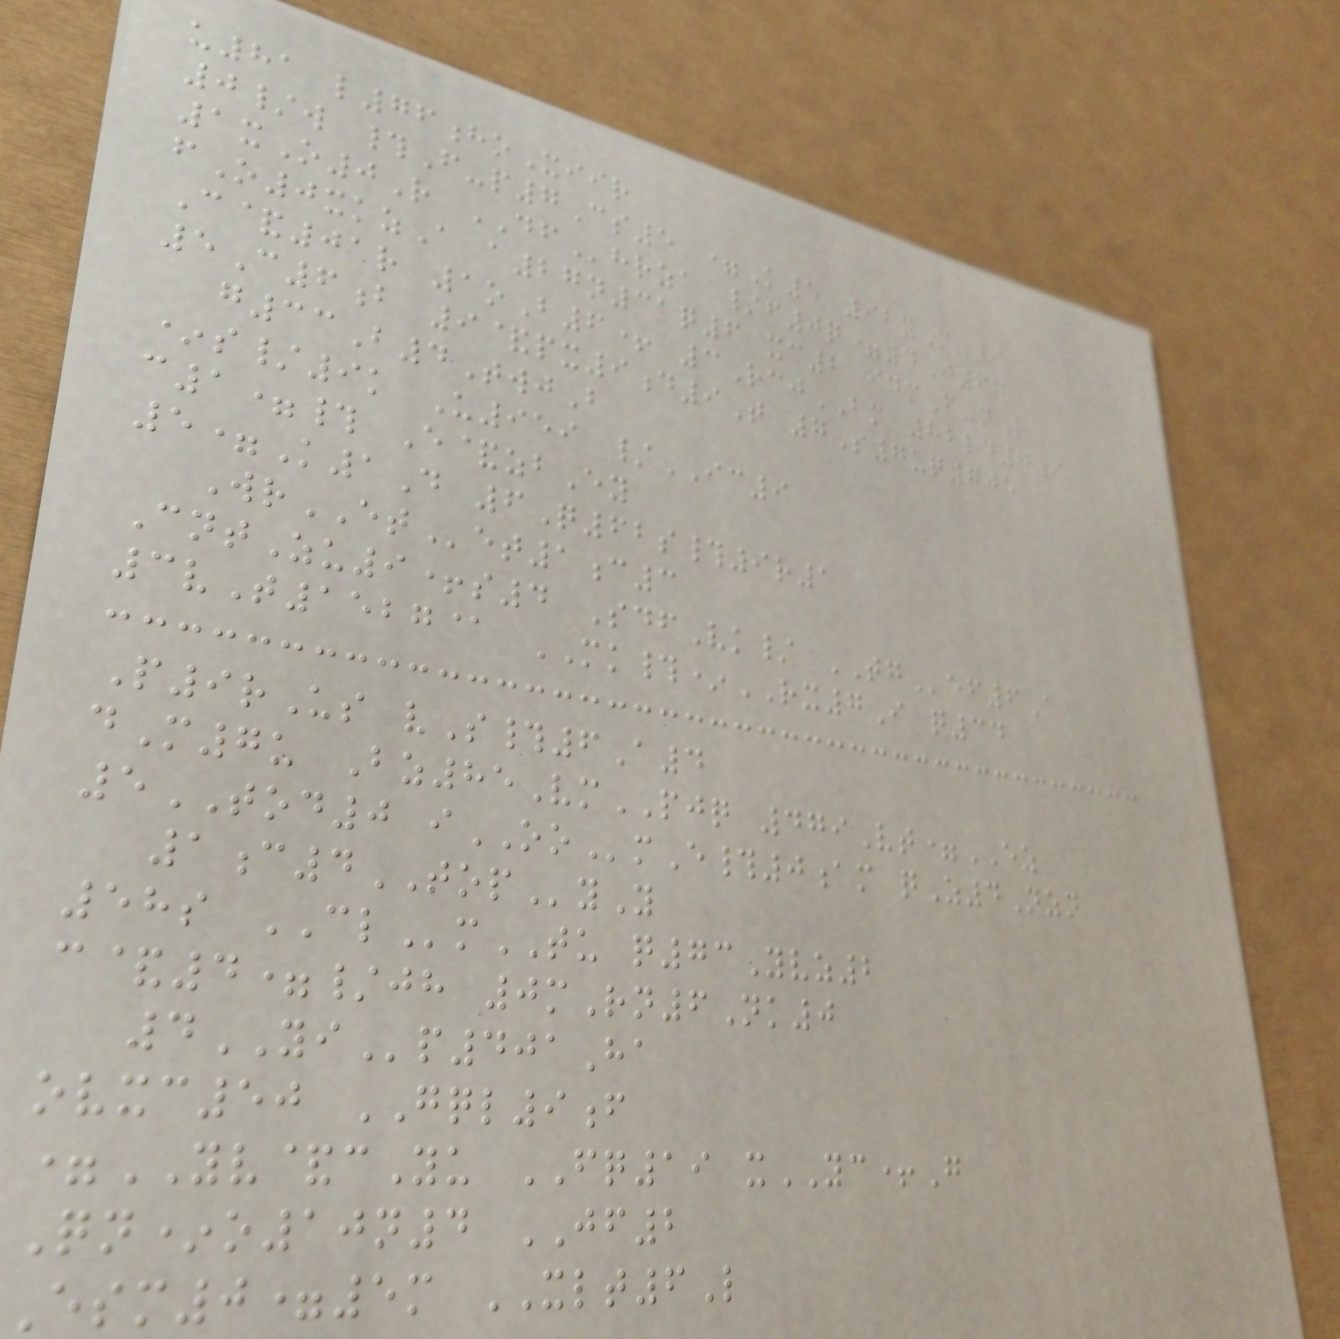u81 l76hoXiir
0/w #F-p7Cs5 =K5 92yM-6
1xO0R DFhrza /f0q=4J67
fO0xkzA a27n31q6 xc2 idmF-nR
C&01r 1oB6+ 3RcjBM 82ld7i
5C6b 9&px9d9T 7S7uq705
g33B4TwjB
*s/9k U959 /IC9
c1=# E&zbEy
5=K1D 6Q62s#9r1
WrETet1c3
CntZu9+s4 SdfVk/ TGef6A
3vT1527@ MK#*RX7I q34
P9rUs vS#6A4
dM7u Bz85VmPJQ 479Vt=EZ
5TOD0 iOOmE#0am qZ4Nzn
1c4TOPyY
58s CLmTU q73Yvz2
c&4=/jh 0mRn6Nk0
4YIp401Ha
ovxc50 GQL9f
=YV&cYu FQ19 xYC+G
Qn*o10n4 JF2
Esm0=5m XLT6L
